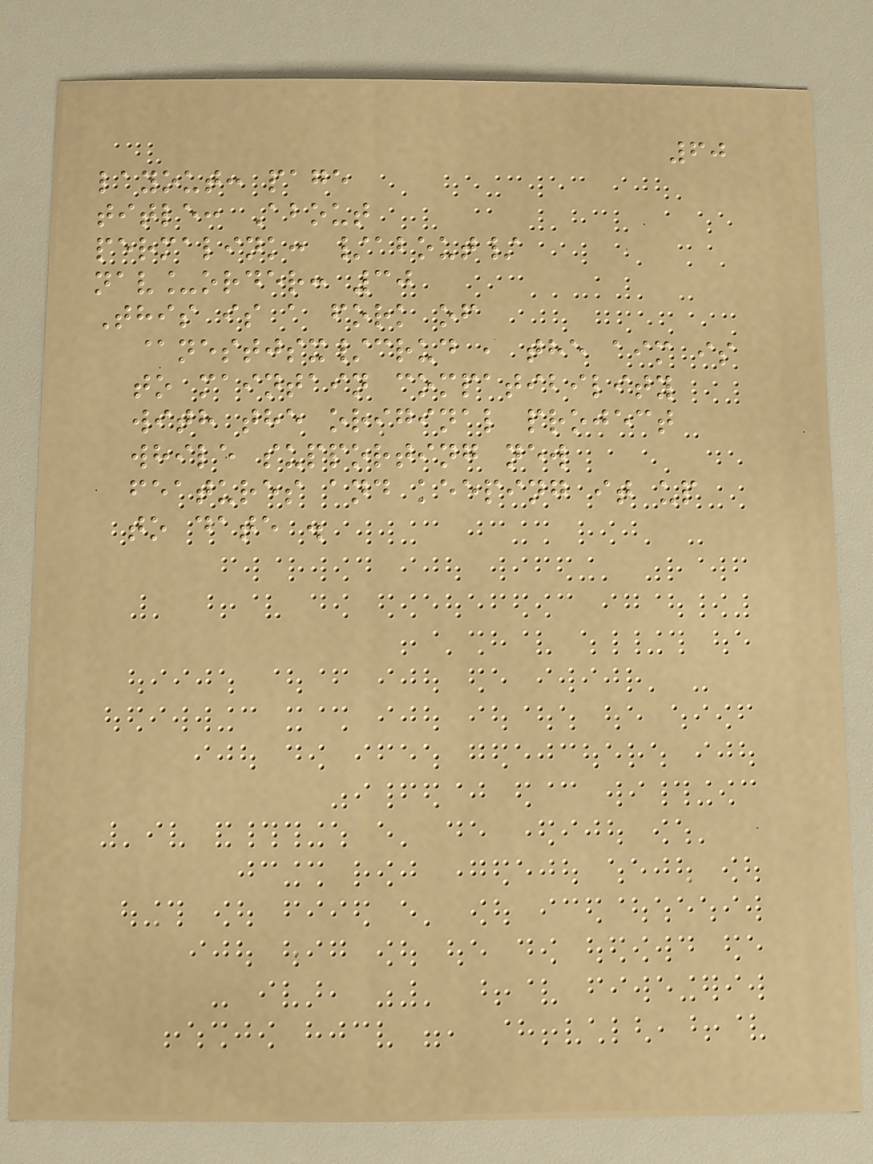60
layout: page
title: About
permalink: /about/
nav_order: 30
This is a fork of
@nestjsx/crud , the aim is
to maintain compatibility
with the original project
while supporting new
features and keeping it up
to date .
